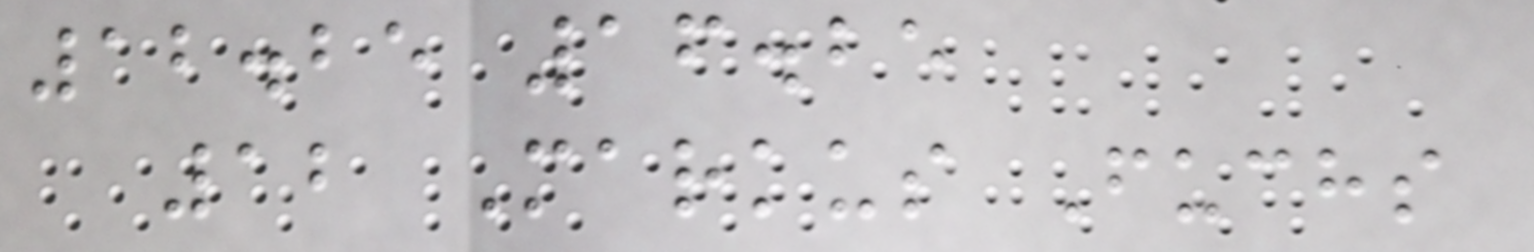12.25 16.25
12 Markus Fuchs
